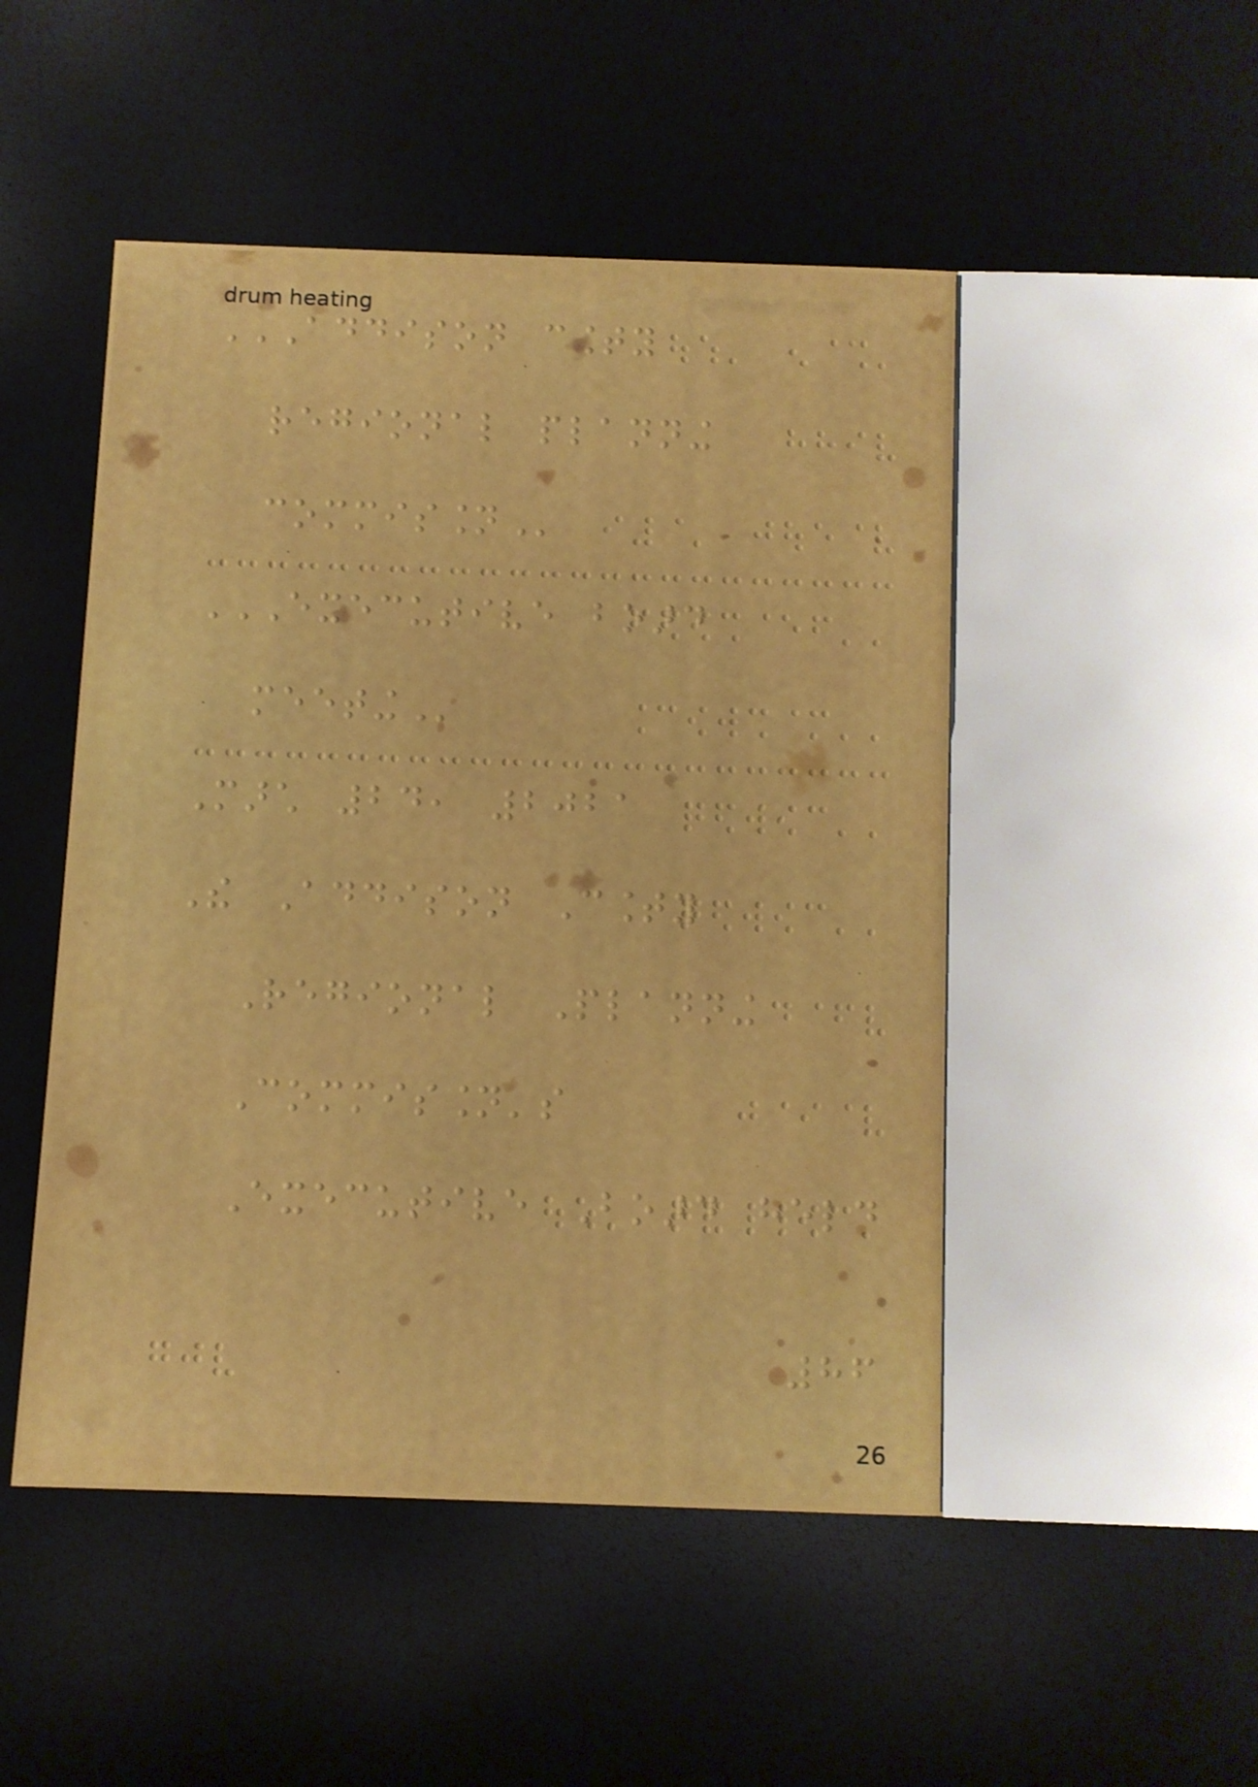ADDISON COUNTY
REGIONAL PLANNING
COMMISSION
EXECUTIVE BOARD
MEETING
March 24, 2021
The Addison County
Regional Planning
Commission's
Executive Board held
86
